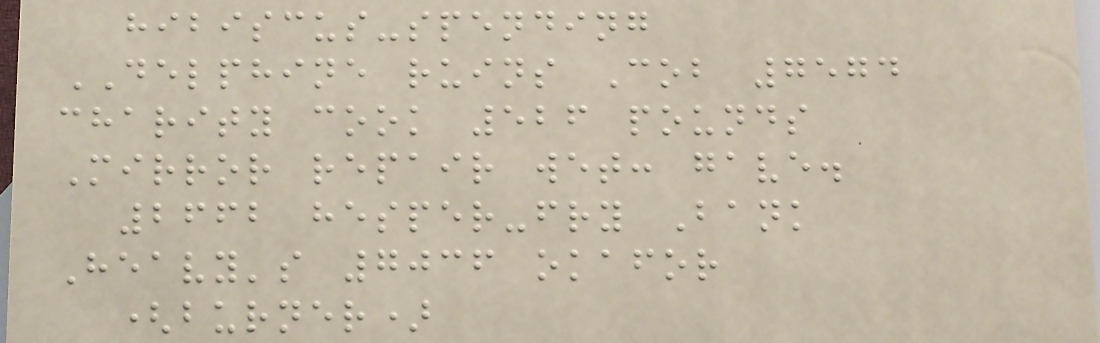hibiscus-spending
DELPHINE ruins Cob 7574
charity cook 526 pounds
Mirror repair wet: gave.
2662 hesper-fry Bank
Heavy's 7036 okafor
(burner)
